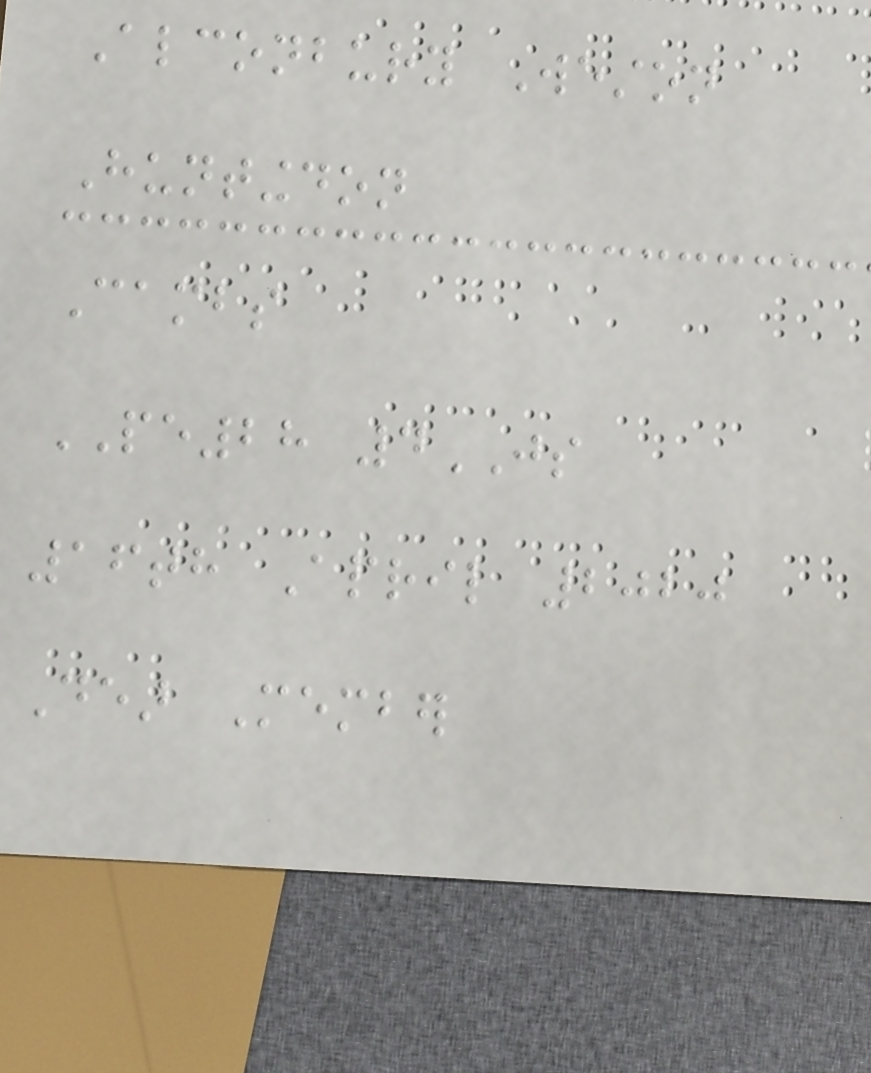Alconbury Weston
Huntingdon
Cambs
PE28 4JS
16th April 2020
Dear Member
